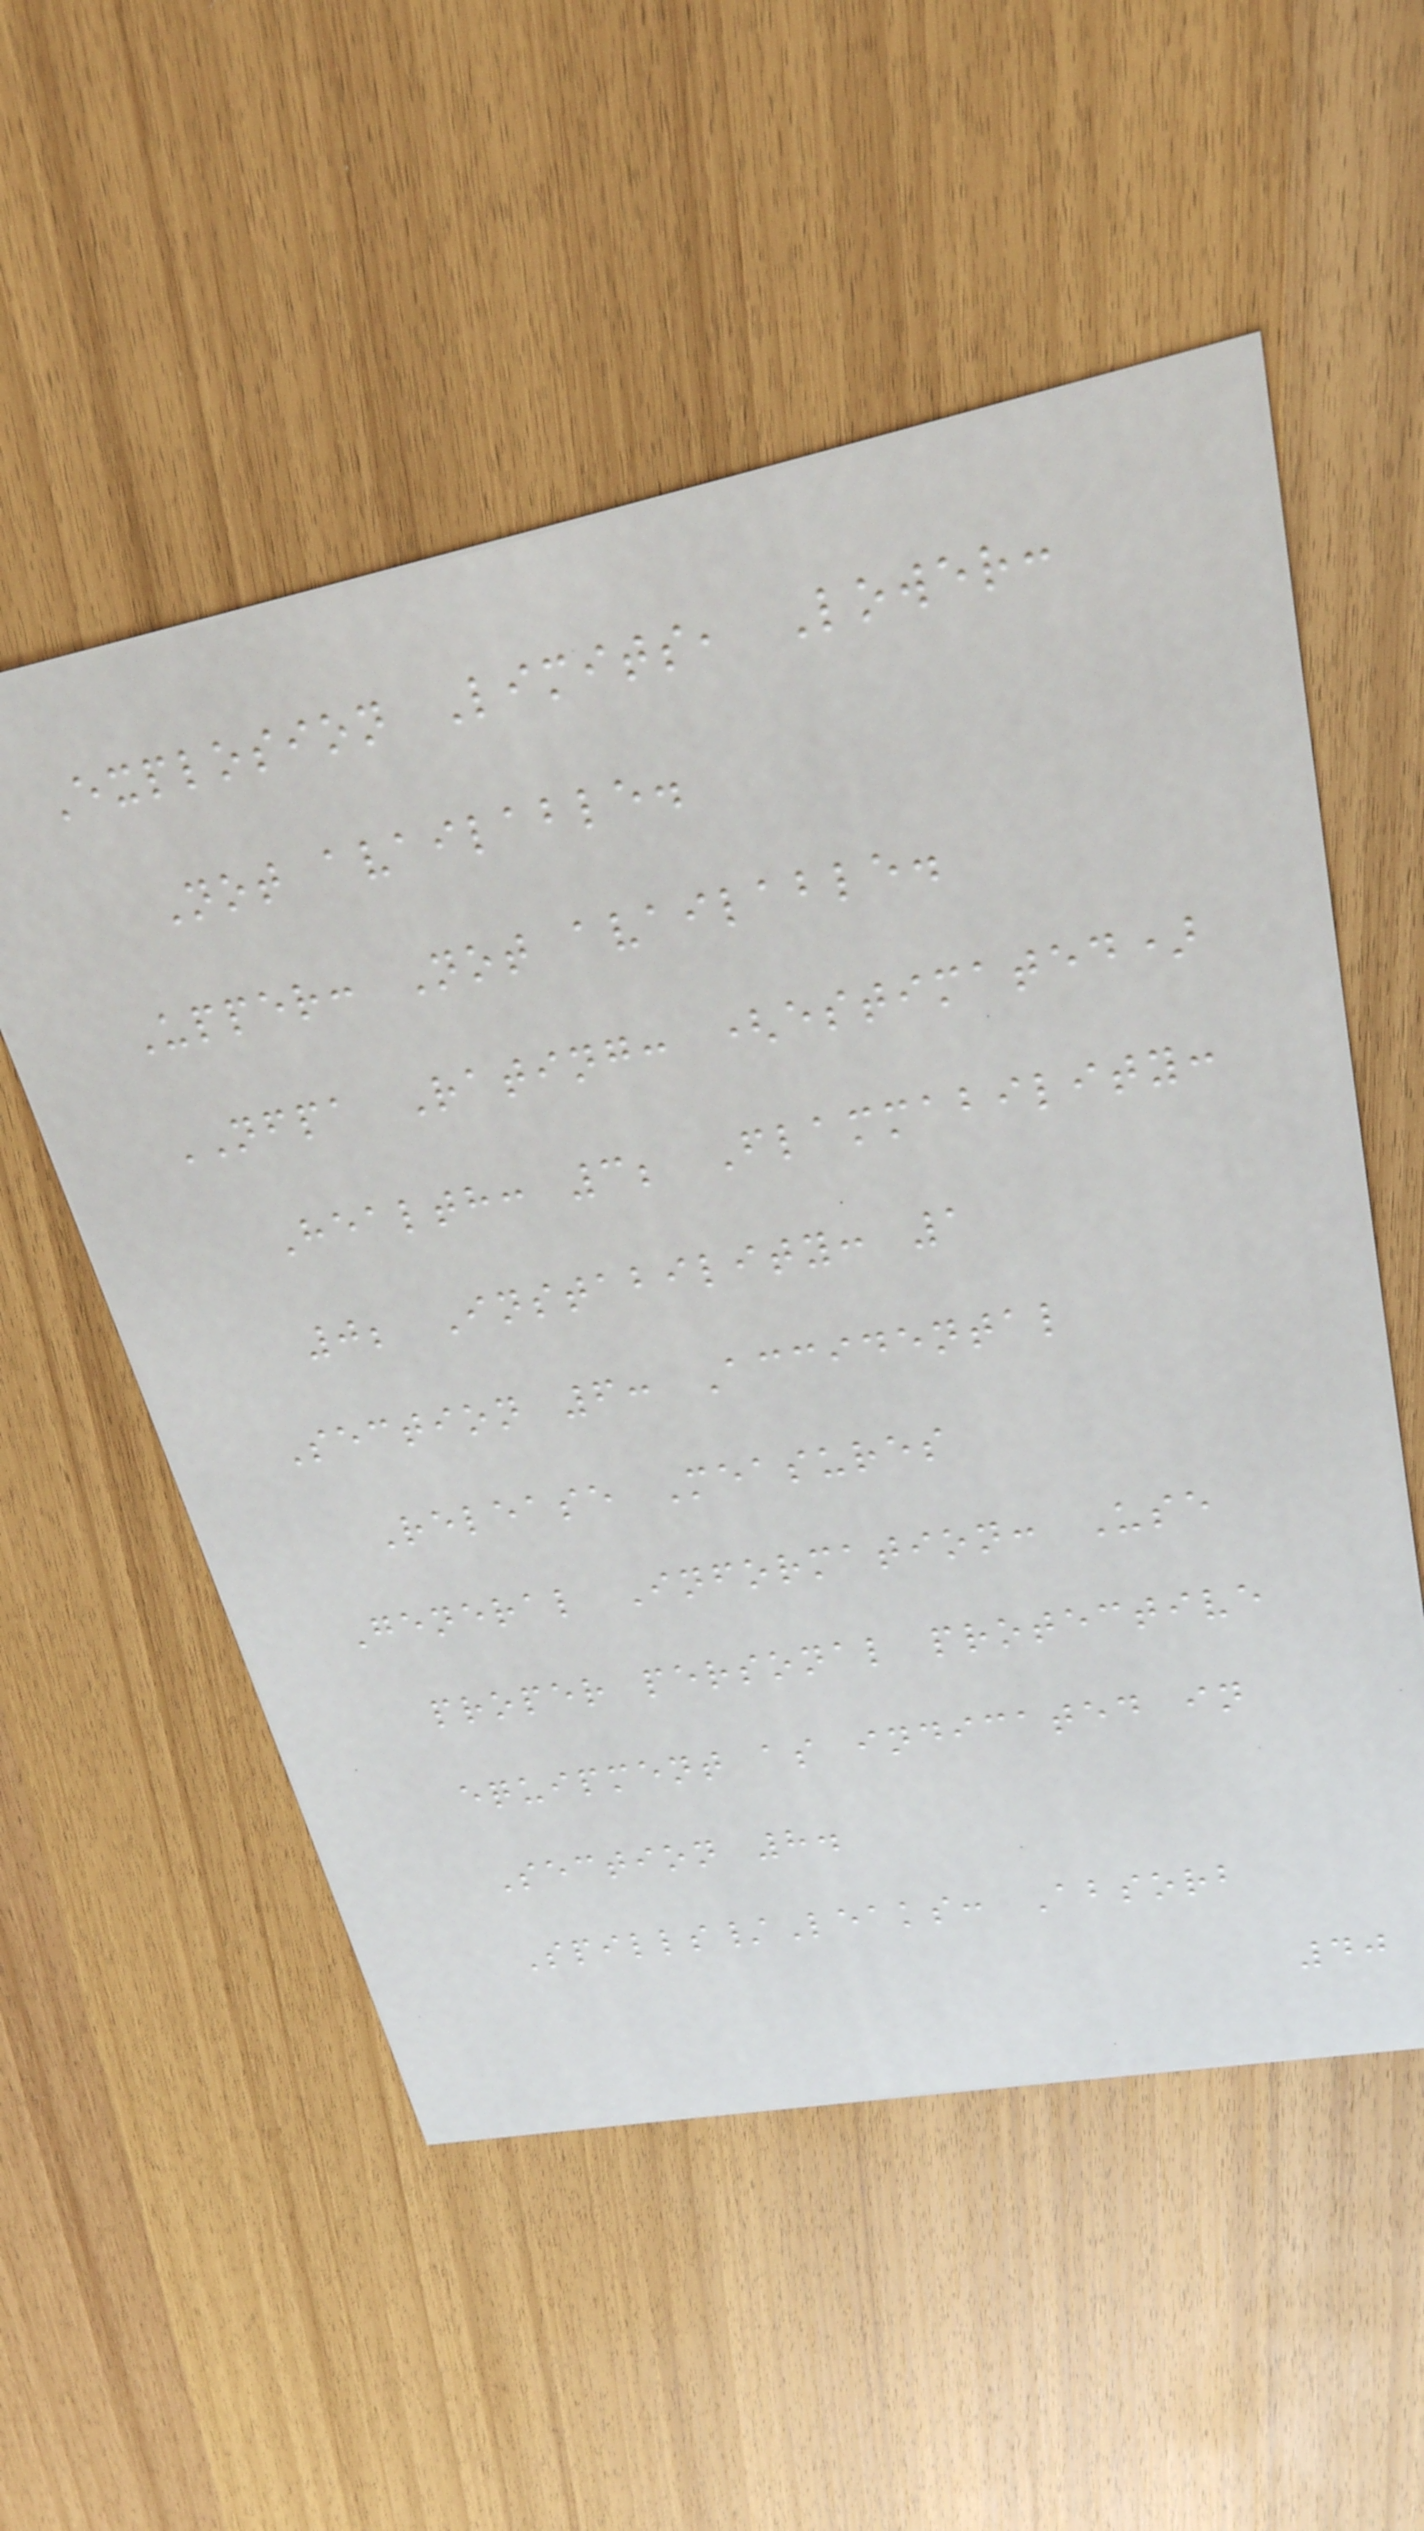Explosion Limits, Lower:
Not available.
Upper: Not available.
NFPA Rating: (estimated)
Health: 3; Flammability:
0; Instability: 1
Section 6: Accidental
Release Measures
General Information: Use
proper personal protective
equipment as indicated in
Section 8.
Spills/Leaks: Absorb
40
